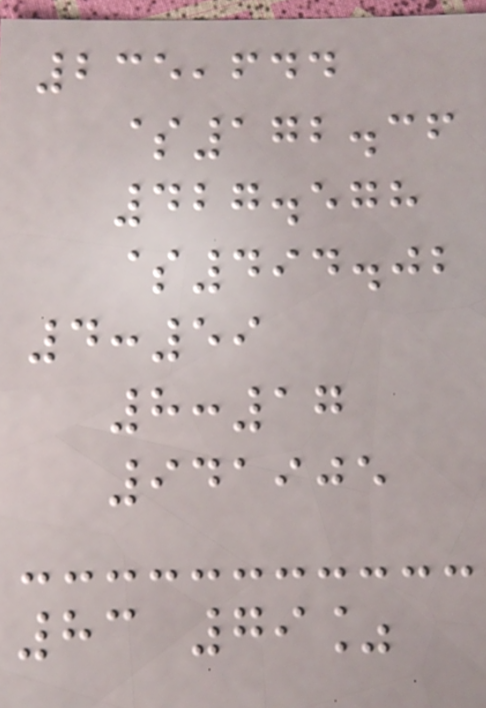235,644
$172.36
427.578
$494.02
4:59
8:17
941905
83 79%
